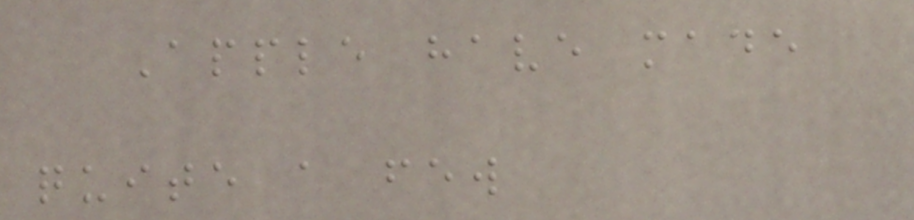Apple have made
quite a few
